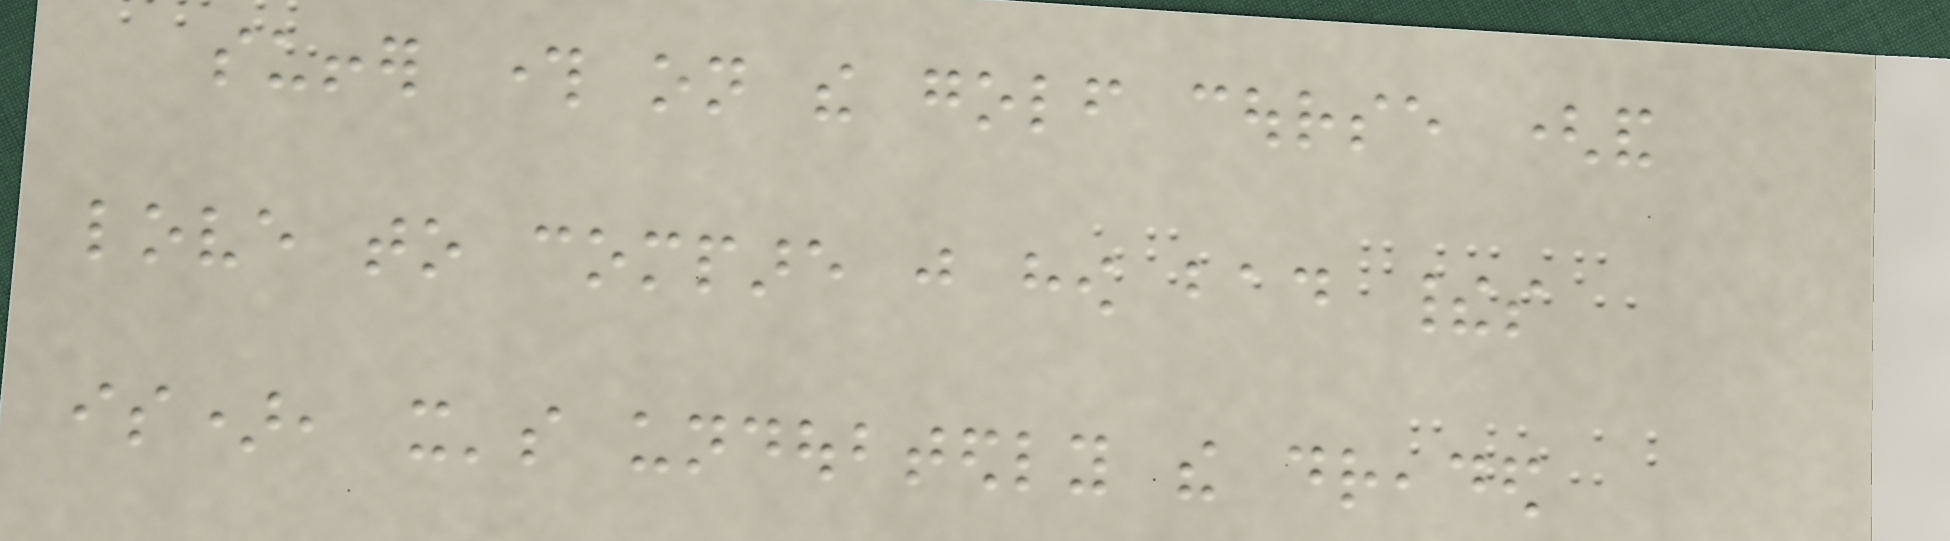suffer through on the golf course (and
love to compare just how bad theirs
is), it's undoubtedly the dreaded
